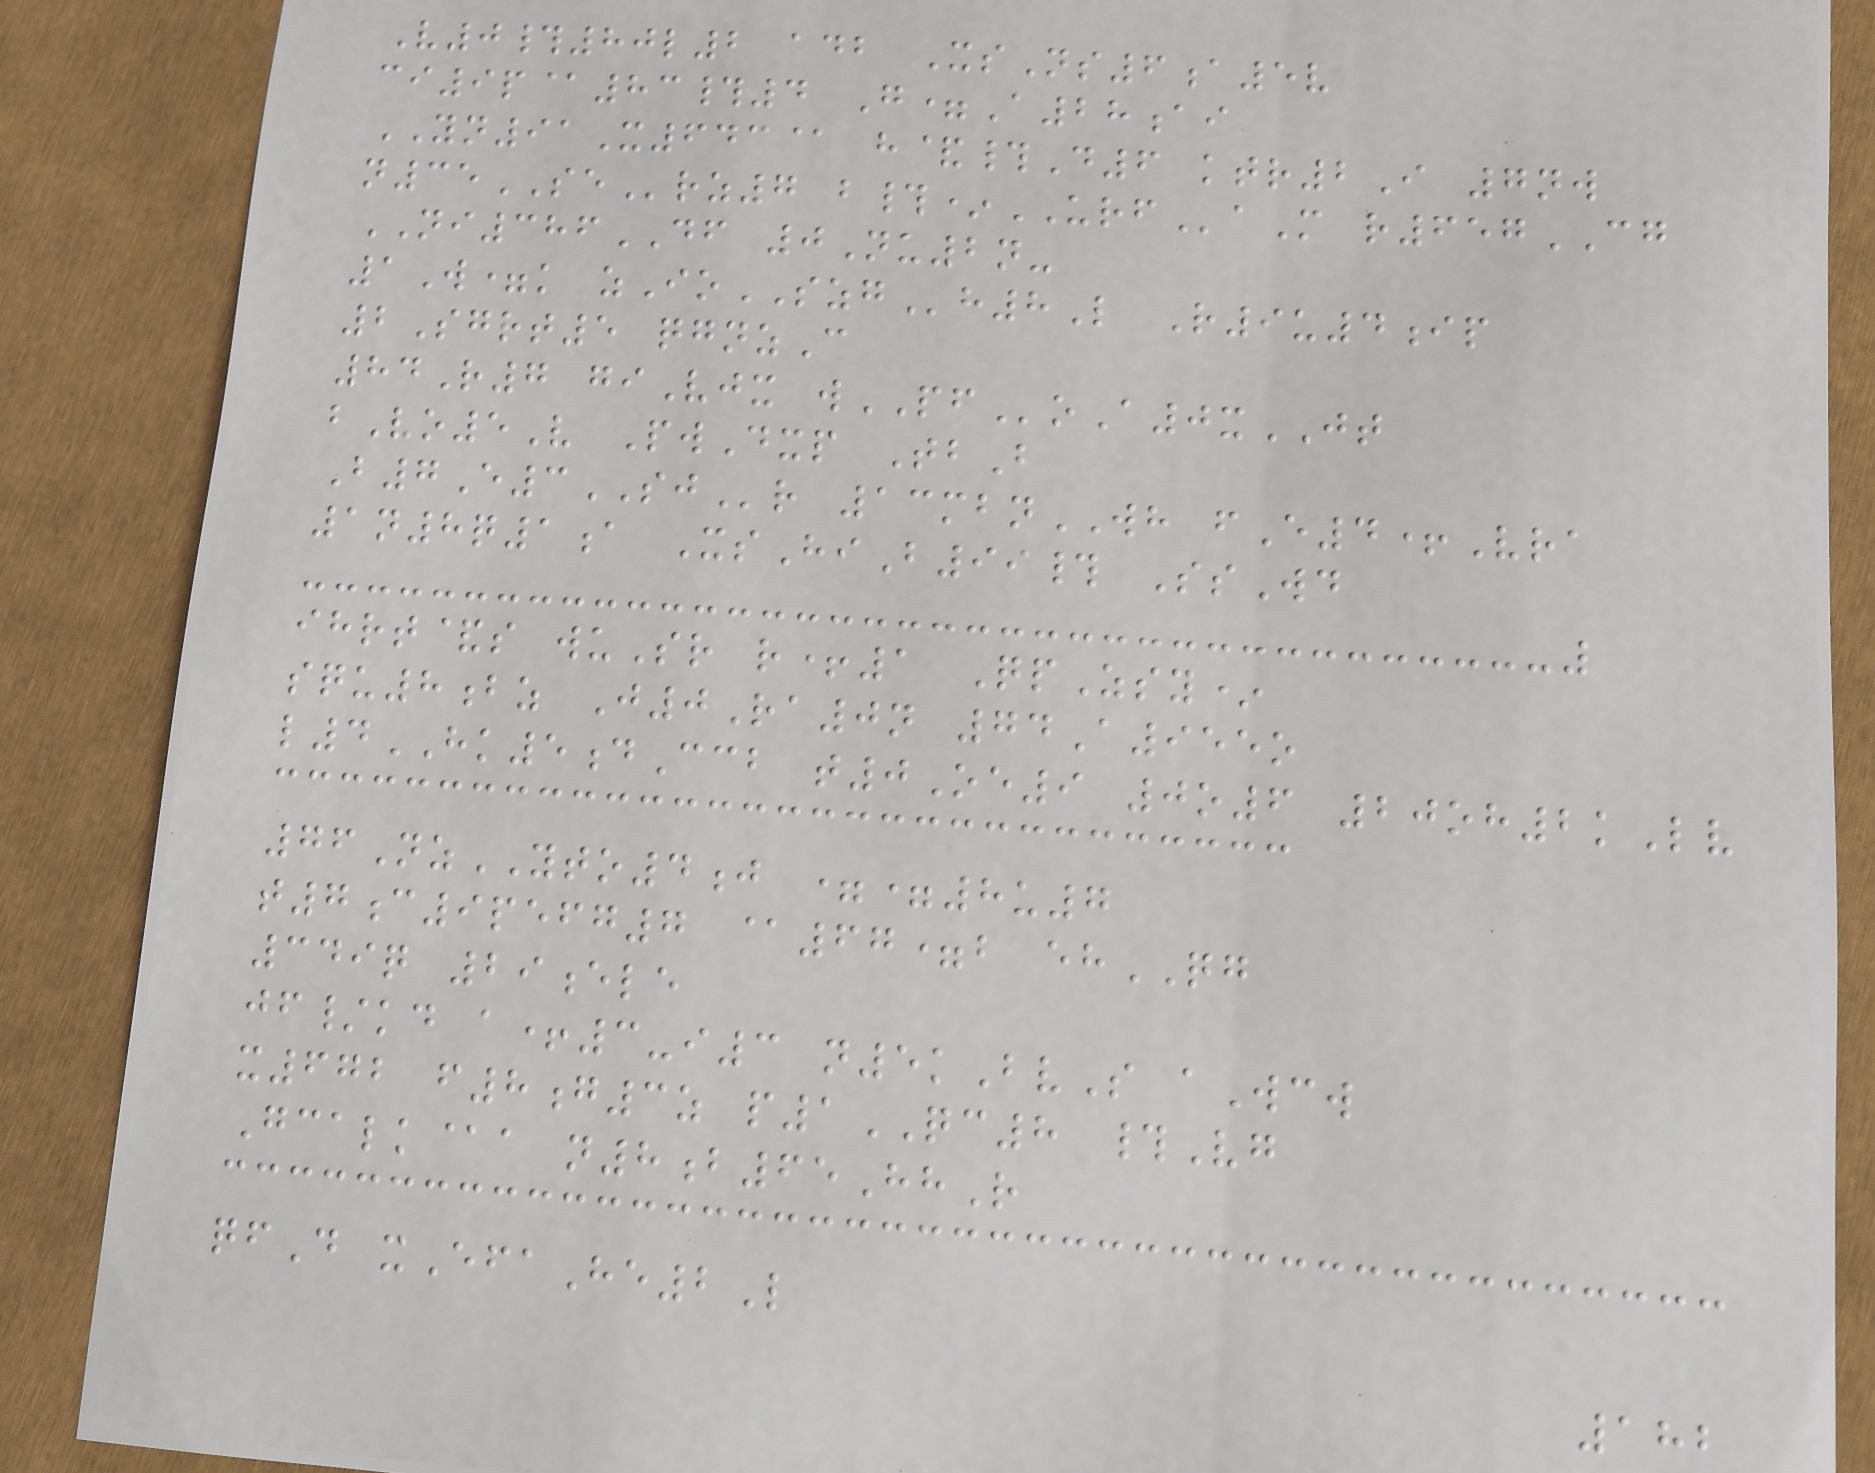V0#80l2 adb XsNs6a5v
ci9p@83#4 G=A28ai
YN91X643@ h&#D6 ktr2I 7nw
n35SErz7 b#*URFaM r657CG
NI386DF 0Nu2n-
1W=k zIoSZGh8L R9u4ip
2Sgrt5 qgnzC
84R7 giVjx wPFoA0xJT
bVo5V PwDxp TbB
B7E3SJr 13mbnWH fE4+Vra
1n8q1a XsHiB99# SsWd
ihrt&s wuSr r+1 QpZsy*
squ8bz J0Ra0n 74A955o
l4HK5dCcb t0Oe9 0o6 20oh2kLv
76NzYTO4j ==8u7
t7c9pefg7 @67=b ehQG
349q 29ele
jf/kd a+3-i3 n5kBvS aWcw
x672 f8g3z p1QC8 #Vg
Gcalk@a n8b65HhR
qfD xEfaHe2L
182
